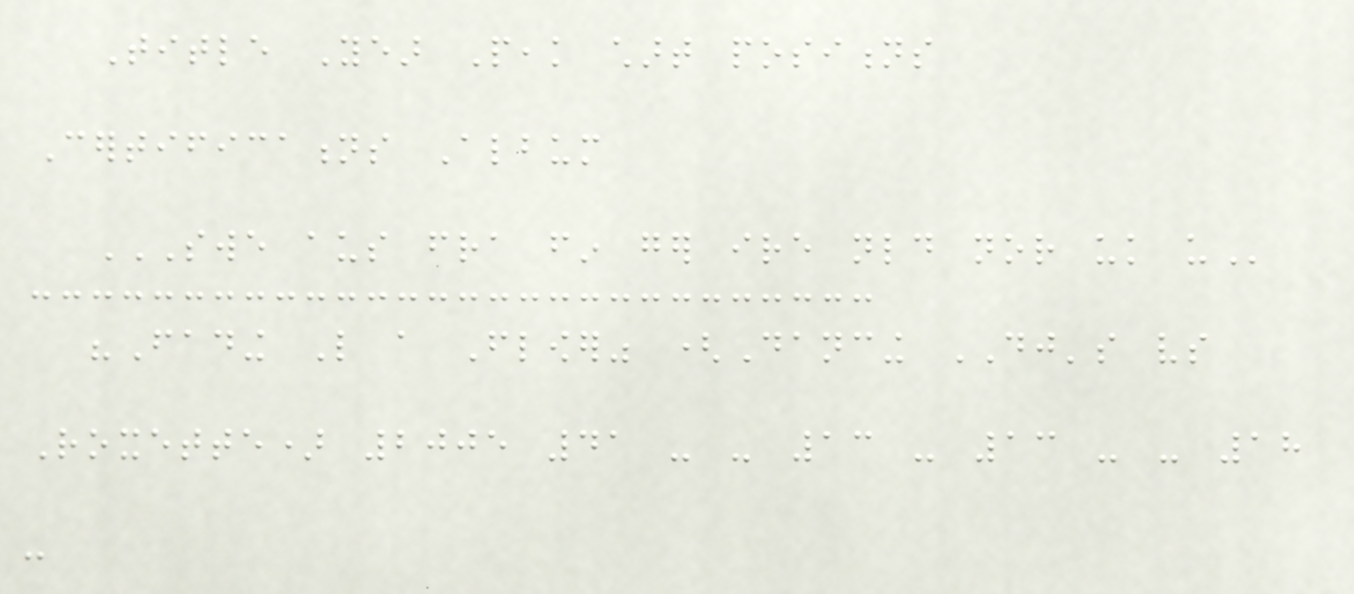Title Year Peak chart positions
Certifications Album
SWE AUS FRA FIN GER IRE NLD NOR UK US
"Fading Like a Flower" (Dancing DJ's vs
Roxette) 2005 41 - - 13 - 13 - - 18
-
